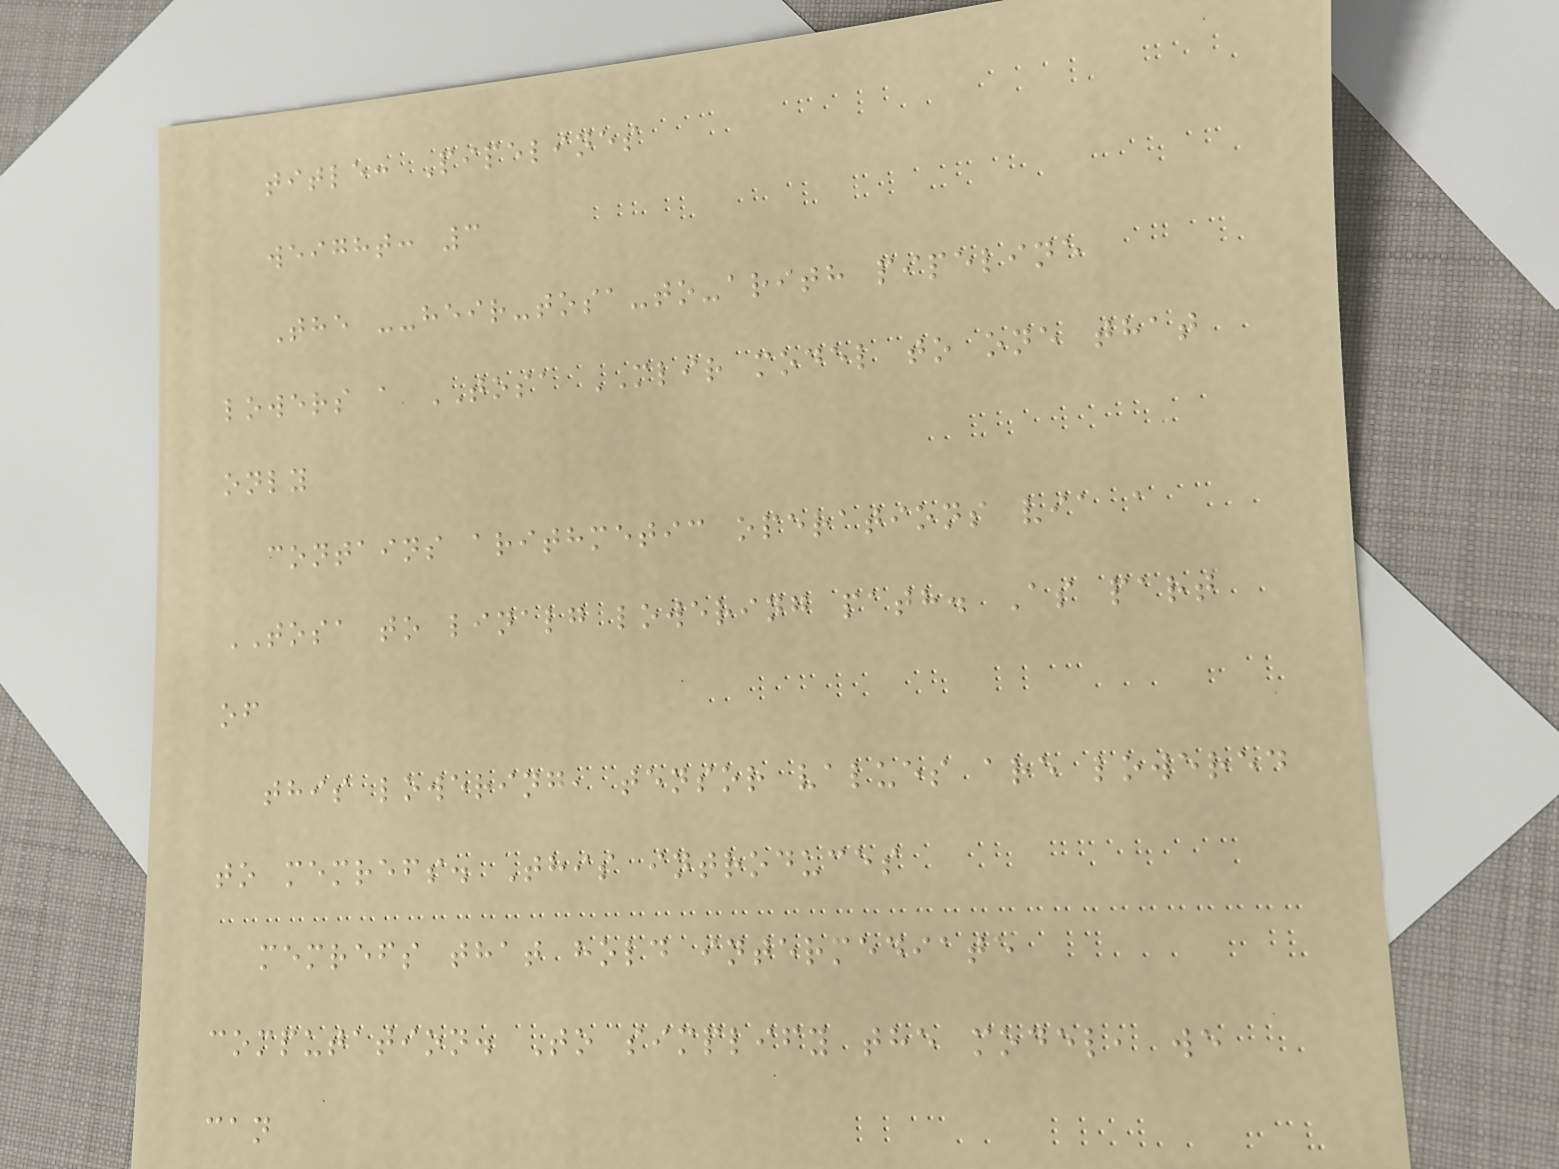title: Pipelines
weight: 3
The --heir-tosa-to-arith pipeline
lowers a TOSA MLIR model to one that
only
contains arithmetic operations via a
TOSA to linalg lowering path. As part
of
this lowering, tensor values are lowered
to memrefs. This introduces
memrefs that hold intermediate
computation. To simplify the model, we
can
